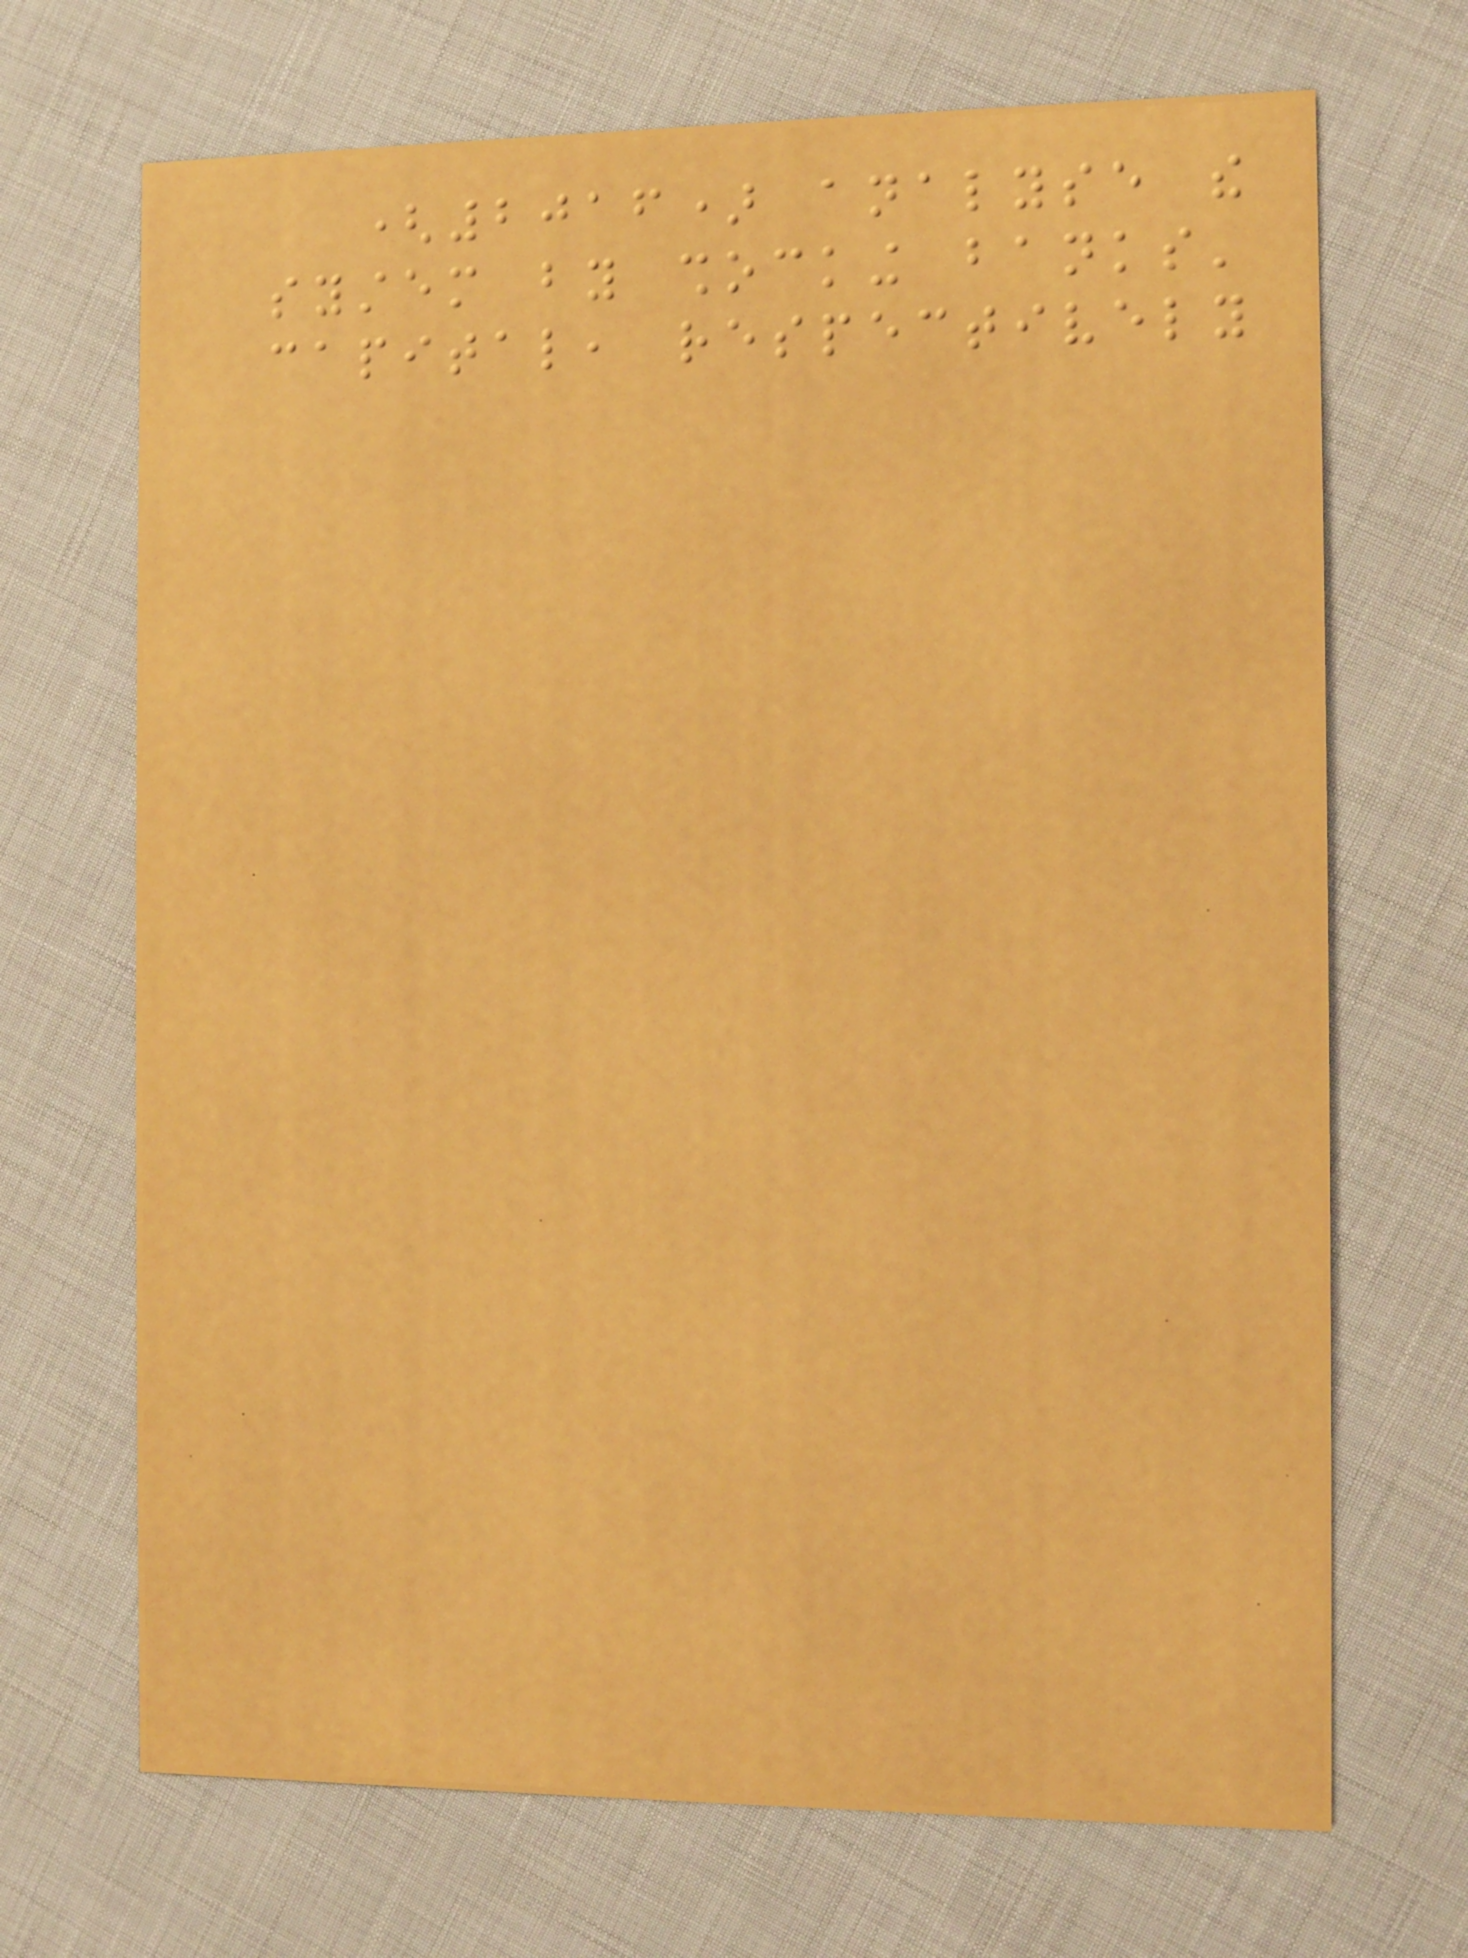(2016) analyse the
system by shocking banks'
capital, respectively
